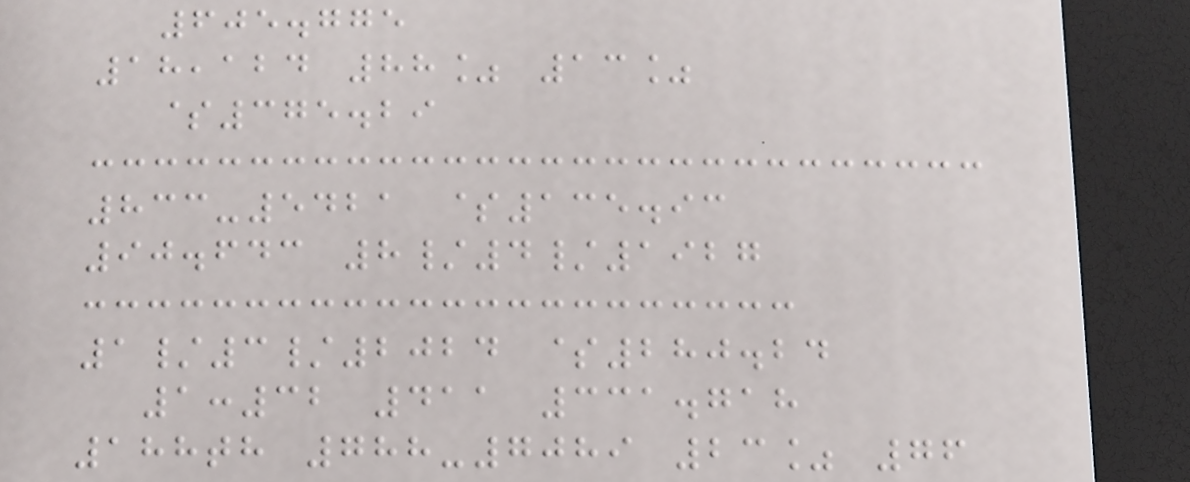605.775
18,124 88% 13%
$375.29
833-5421 $135.93
90.643 8/4/1927
1/3/2024 $280.24
1:32 411 331.718
188th 788-7089 23% 76
